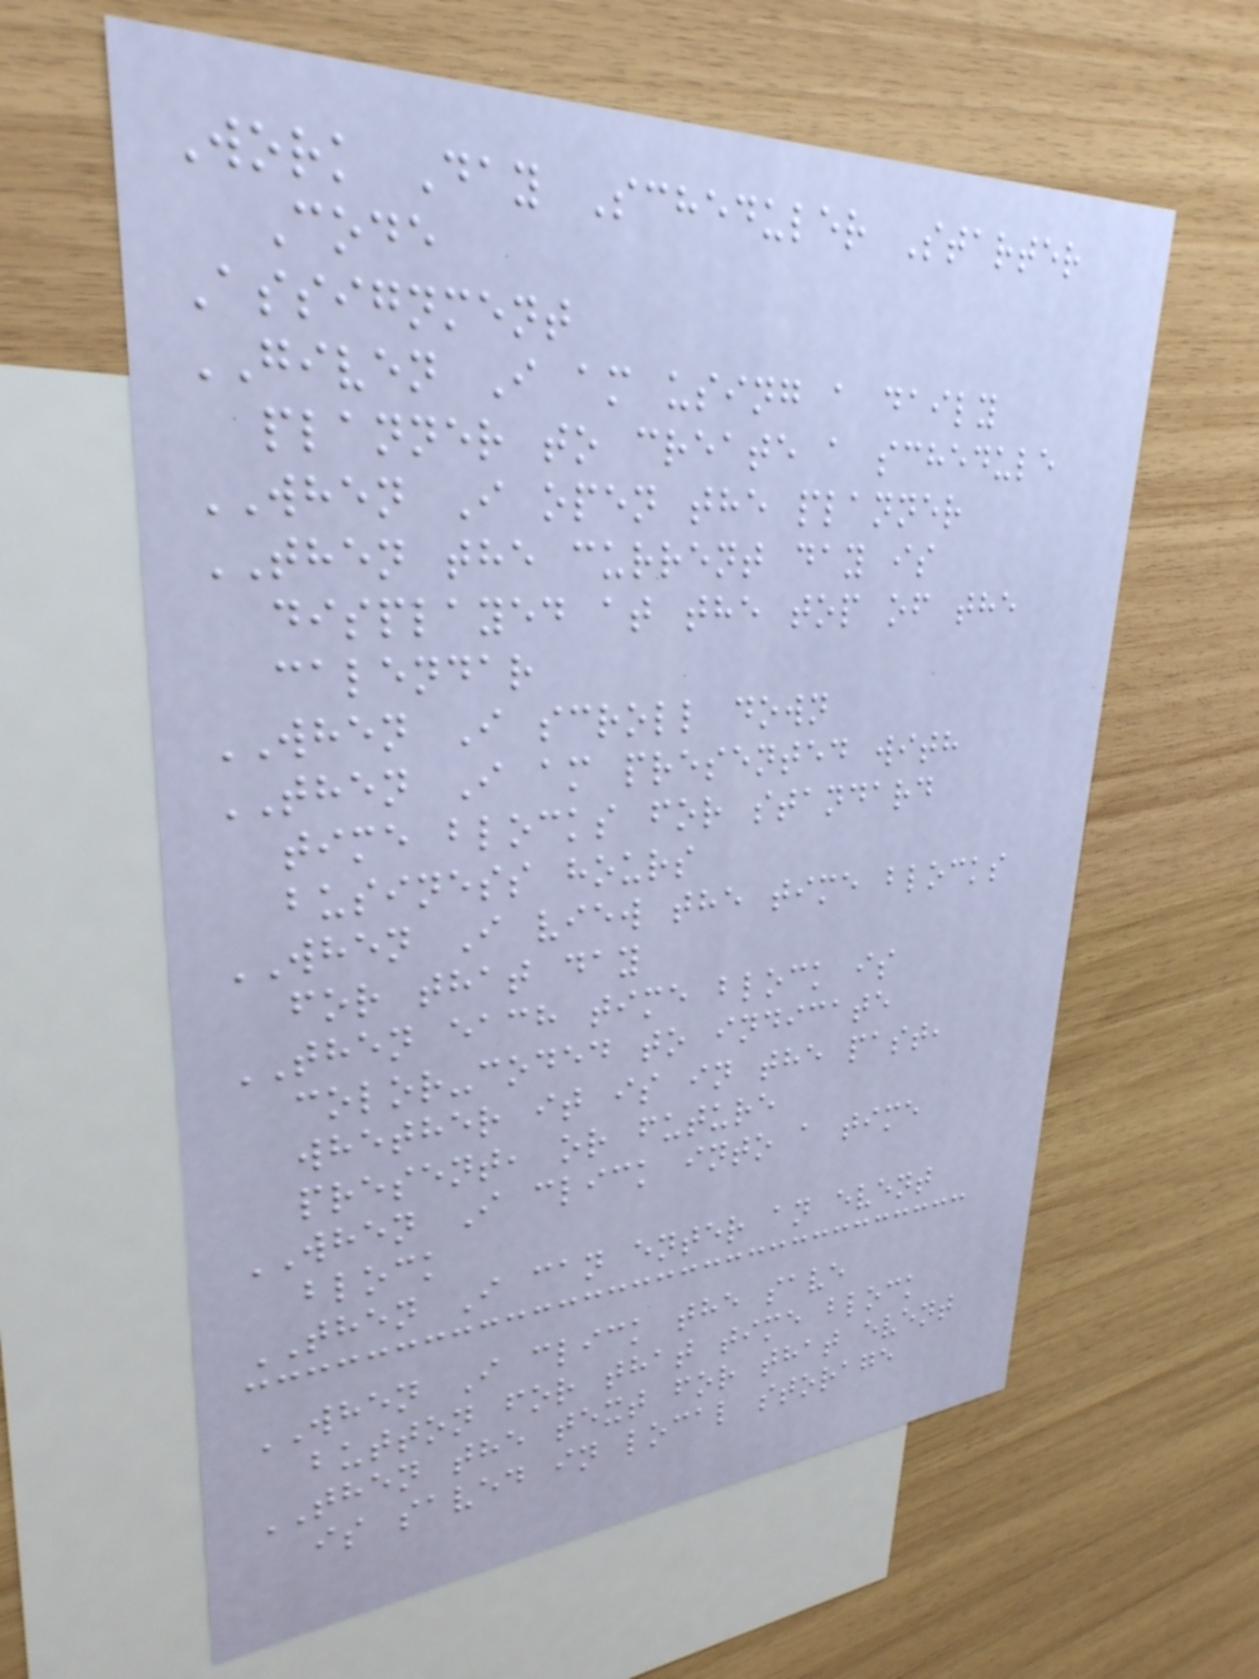Work Day Scheduler Starter
Code
Assignment
GIVEN I am using a daily
planner to create a schedule
WHEN I open the planner
THEN the current day is
displayed at the top of the
calendar
WHEN I scroll down
THEN I am presented with
time blocks for standard
business hours
WHEN I view the time blocks
for that day
THEN each time block is
color-coded to indicate
whether it is in the past,
present, or future
WHEN I click into a time
block
THEN I can enter an event
WHEN I click the save
button for that time block
THEN the text for that event
is saved in local storage
